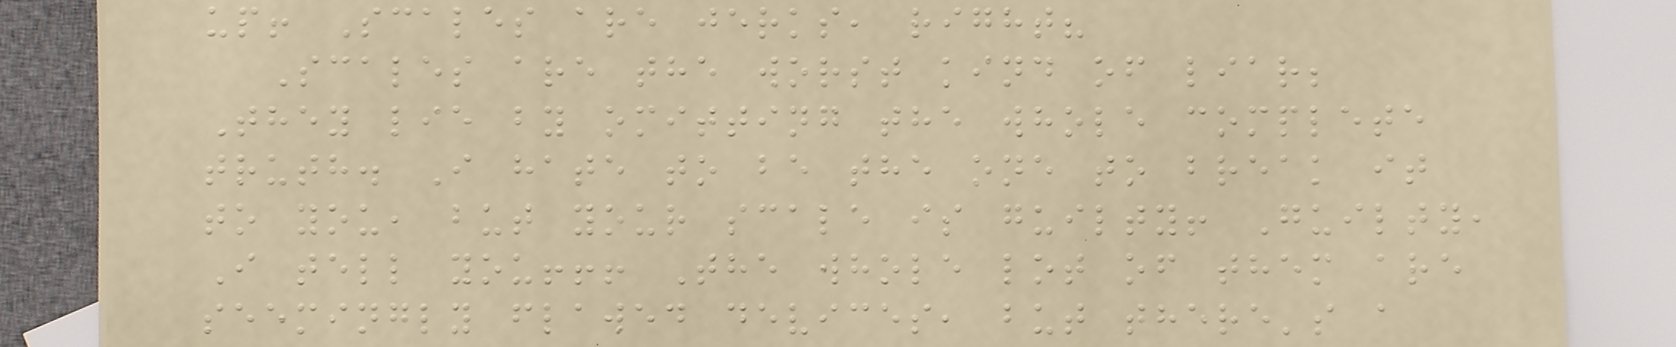up! Scales are jerks, right?
Scales are the worst kind of liar;
They lie by omitting the whole complete
truth. I hate to be the one to break it
to you, but your scale is guilty! Guilty,
I tell you!!! The whole lot of them are
seemingly flawed devices, but there's a
